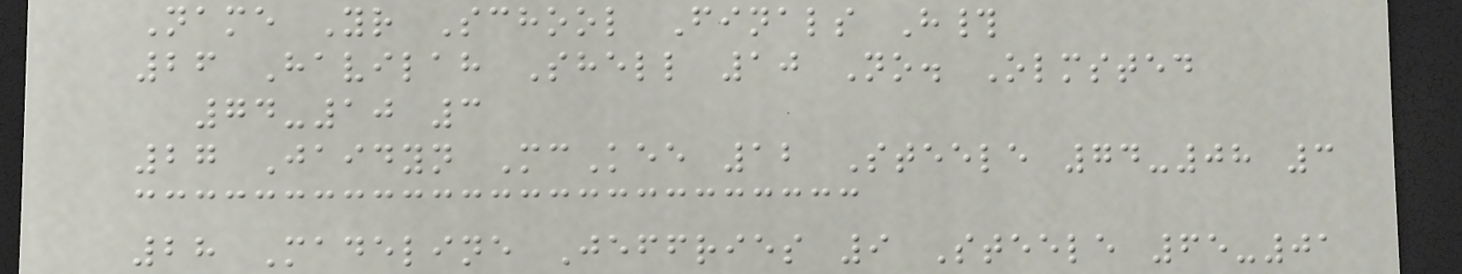Name Yr School Finals H#
26 Havilah Shell 10 No. Olmsted
74-10 3
27 Jaidyn McKee 12 Steele 74-08 3
28 Madeline Jeffries 9 Steele 65-01
